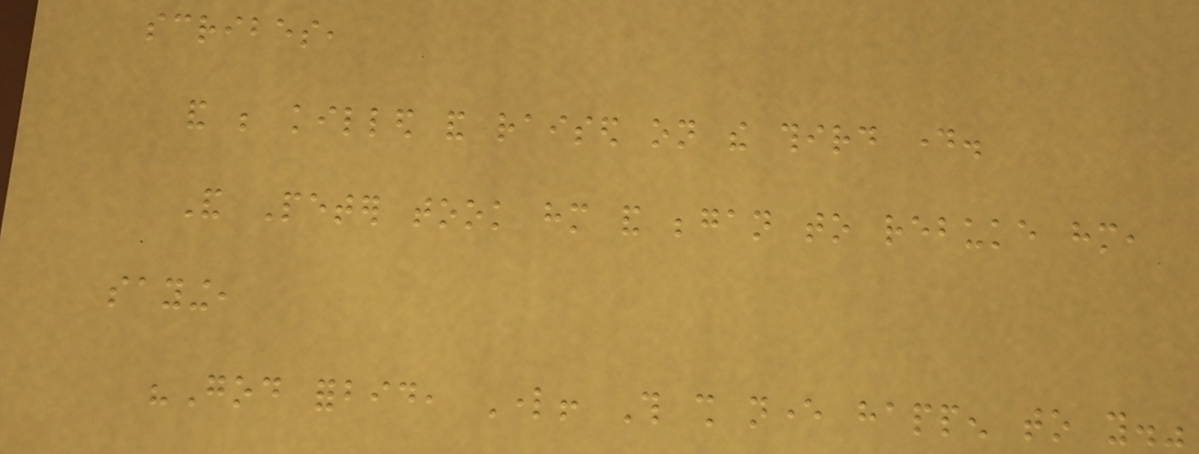scribes,
and be killed and raised on the third day.
And Peter took him and began to rebuke him,
saying,
"God forbid, Lord! This shall never happen to you."
